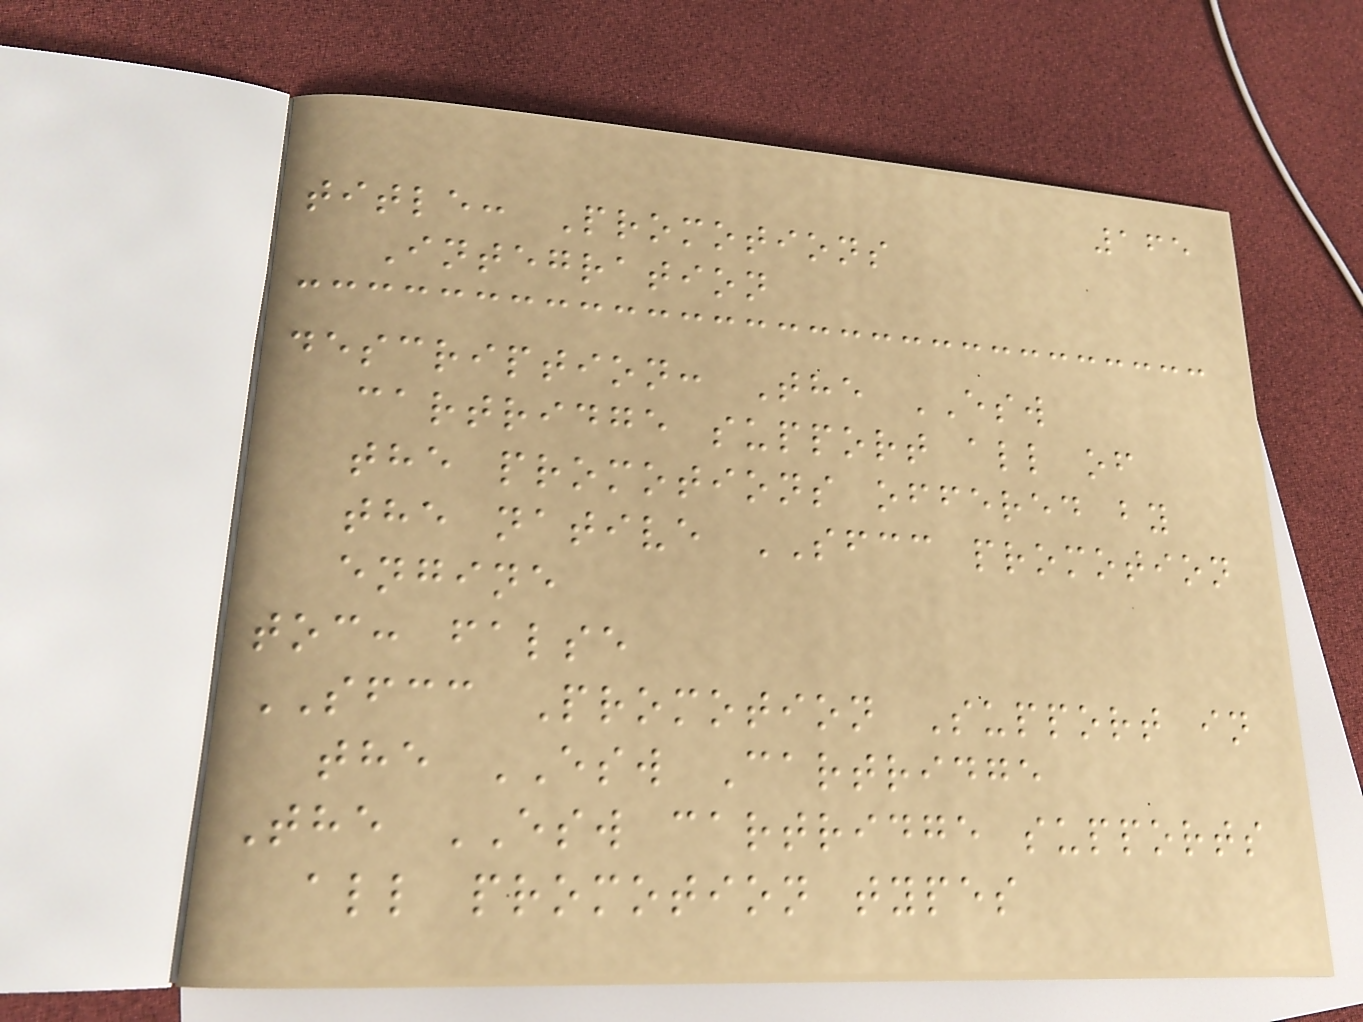165
title: Promotions
Integration
description: The ESW
cartridge support all of
the promotions offered by
the native SFCC promotion
engine
toc: false
SFCC Promotion Support in
the ESW Cartridge
The ESW cartridge supports
all promotion types
